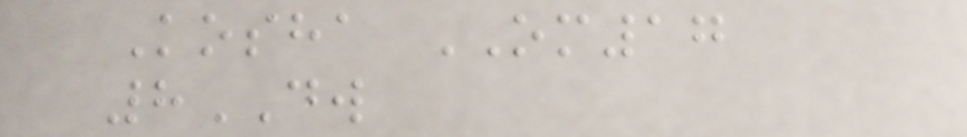Kosha OM17
8DW
